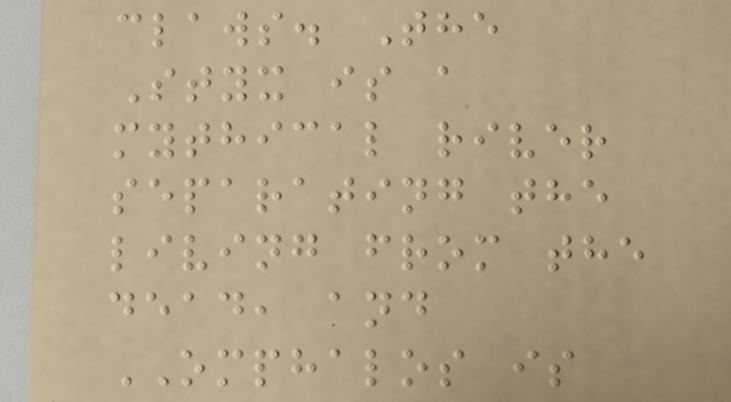claws. The
Styx is a
mythical river
separating the
living from the
dead, and
OMPHALOS is
